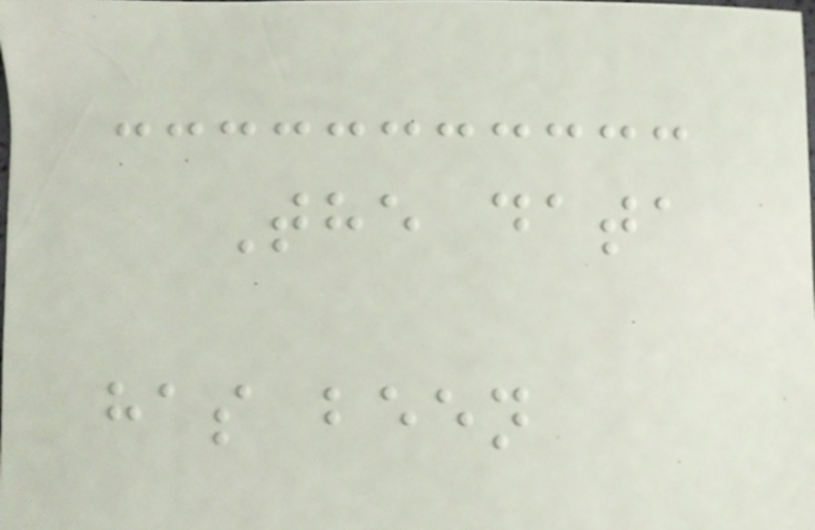The data
has been
